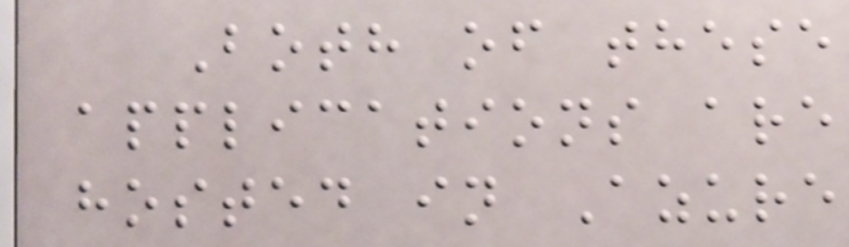Both of these
applications are
hosted in Azure
